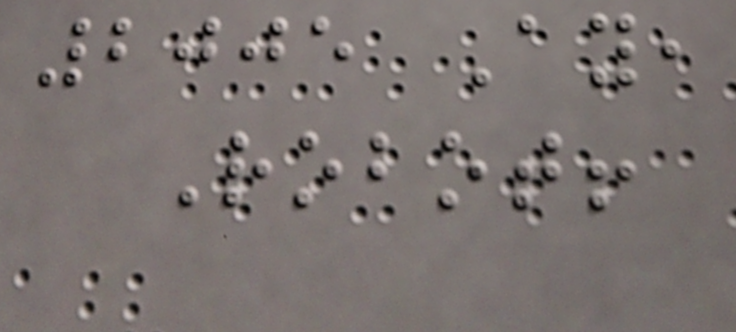2005 Ay,
Robot!
